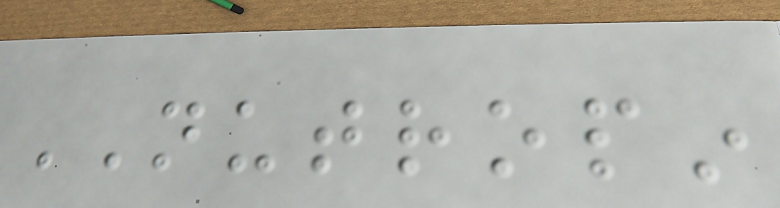NUTROPIN
